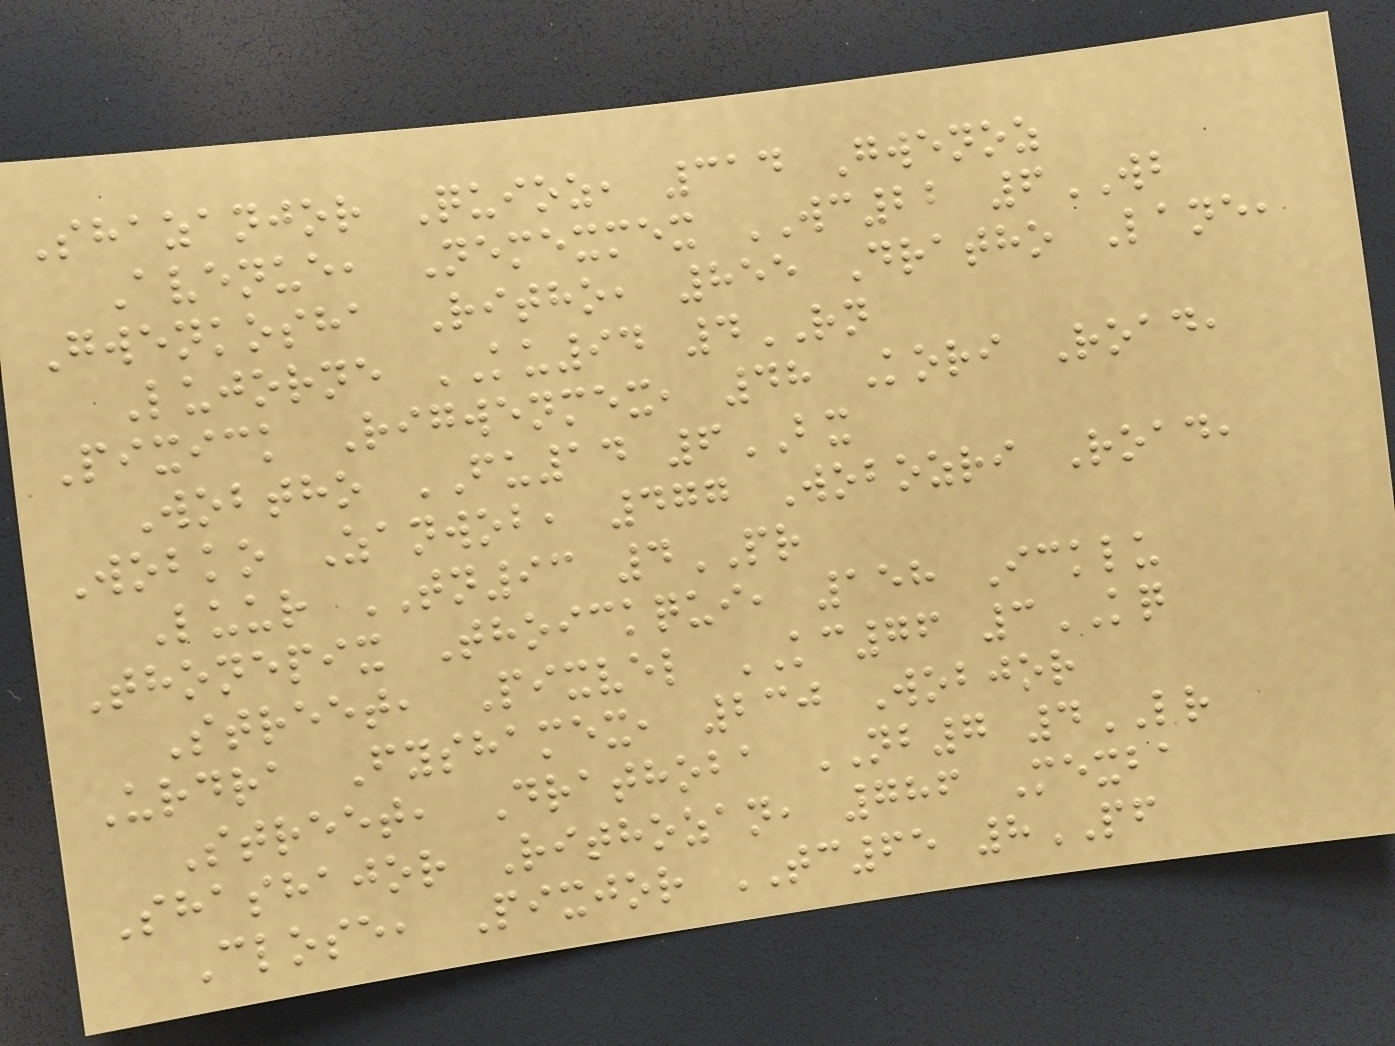Shazanjor Quioz, 314 Gwenoz
Avenue, Nemexmex WC22 6WB
Gwenkosha Ritho, 855 Dratho Lane,
Lujorne KU94 4RN
Pixick Rigwenmex, 48 Kori Road,
Wobtho FU14 6BX
Wobko Zanwob, 477 Wobozri Road,
Luur TN93 4PR
Thonepix Thoickqui, 158 Icklu
Street, Pixvel KC76 3KQ
Urdra Fyshamex, 230 Wobjor
Street, Drathoba NB7 4LR
Shashajor Rithozan, 786 Mexba
Close, Pixjor TC65 8PF
